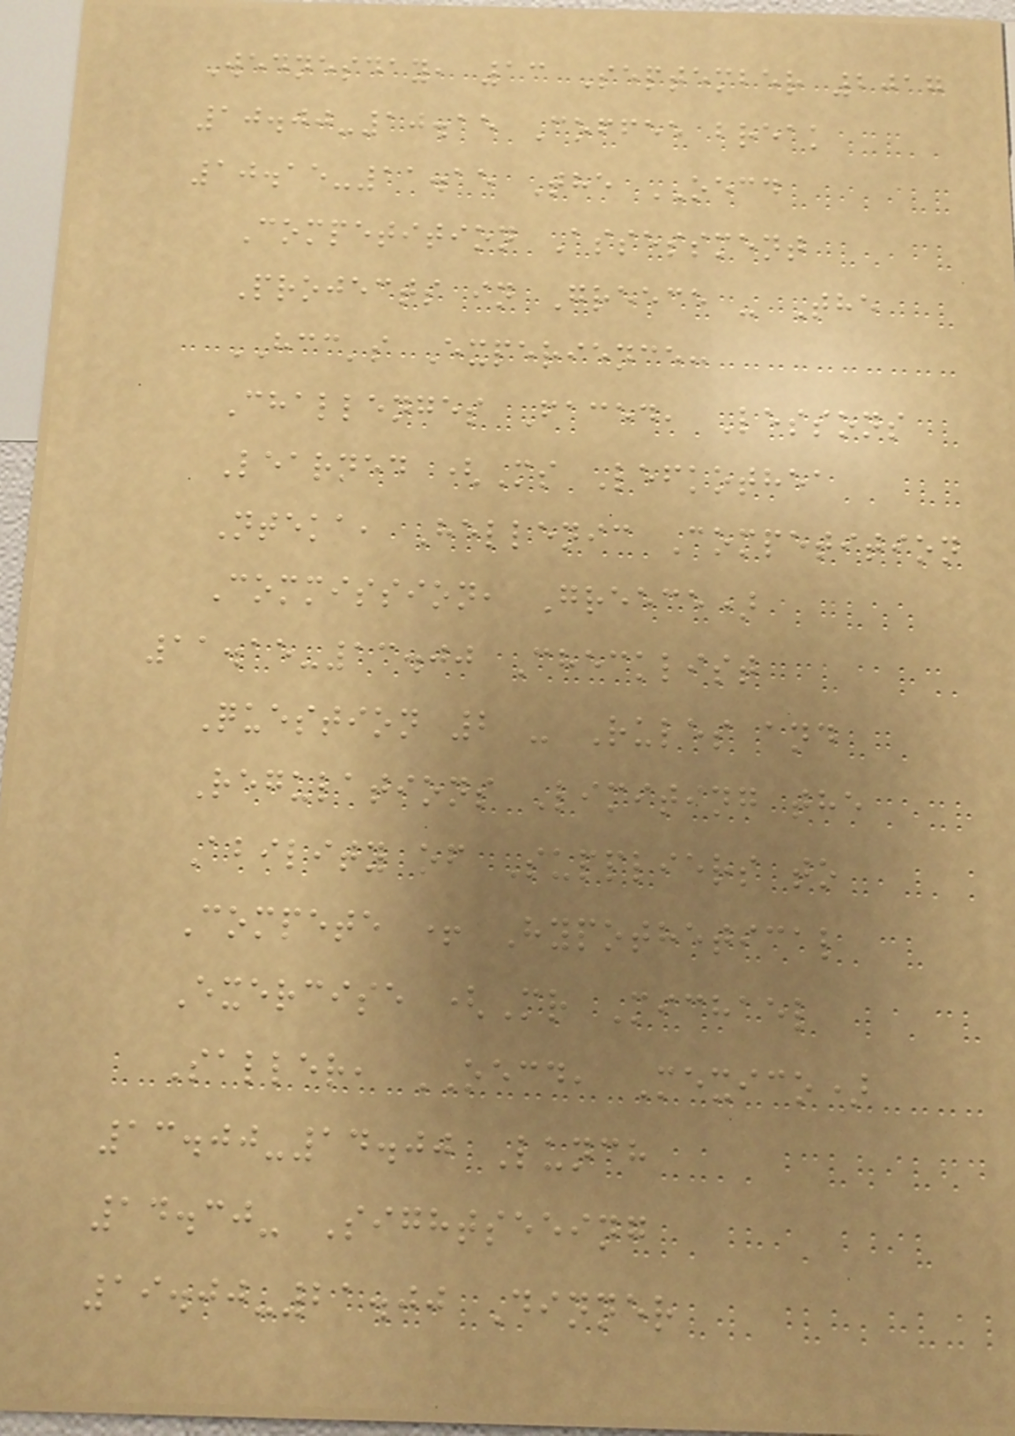Wednesday, 13 September 2017
10.00-10.15 Coffee break
10.15-11.15 The OECD
Competition Assessment
Projects in Greece - The
HCC's Experience:
Challenges Faced, Lessons
Learned (Ms Lefkothea
Nteka, Hellenic Competition
Commission, Greece)
11.15-13.00 Checklist
Question 2 - Rules and
Regulations Limiting the
Ability of Suppliers to
Compete + Hypothetical
Exercise (Mr Michael
Saller, OECD, Mexico)
13.00-14.00 Lunch
14.30- Sightseeing
19.00-21.00 Dinner
